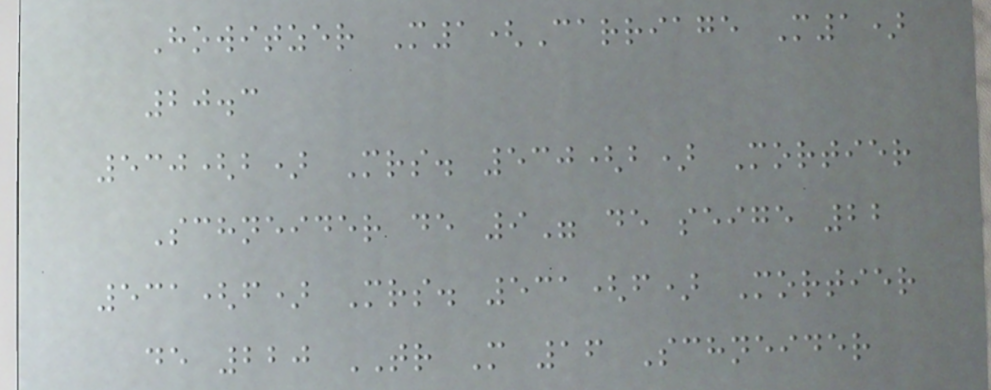Howitzer M1(Carriage M1)
20.3
530(b) Mrs. 530(b) Mortier
Schneider de 9" de seige 22
531(f) Mrs. 531(f) Mortier
de 220 TR M 16 Schneider
